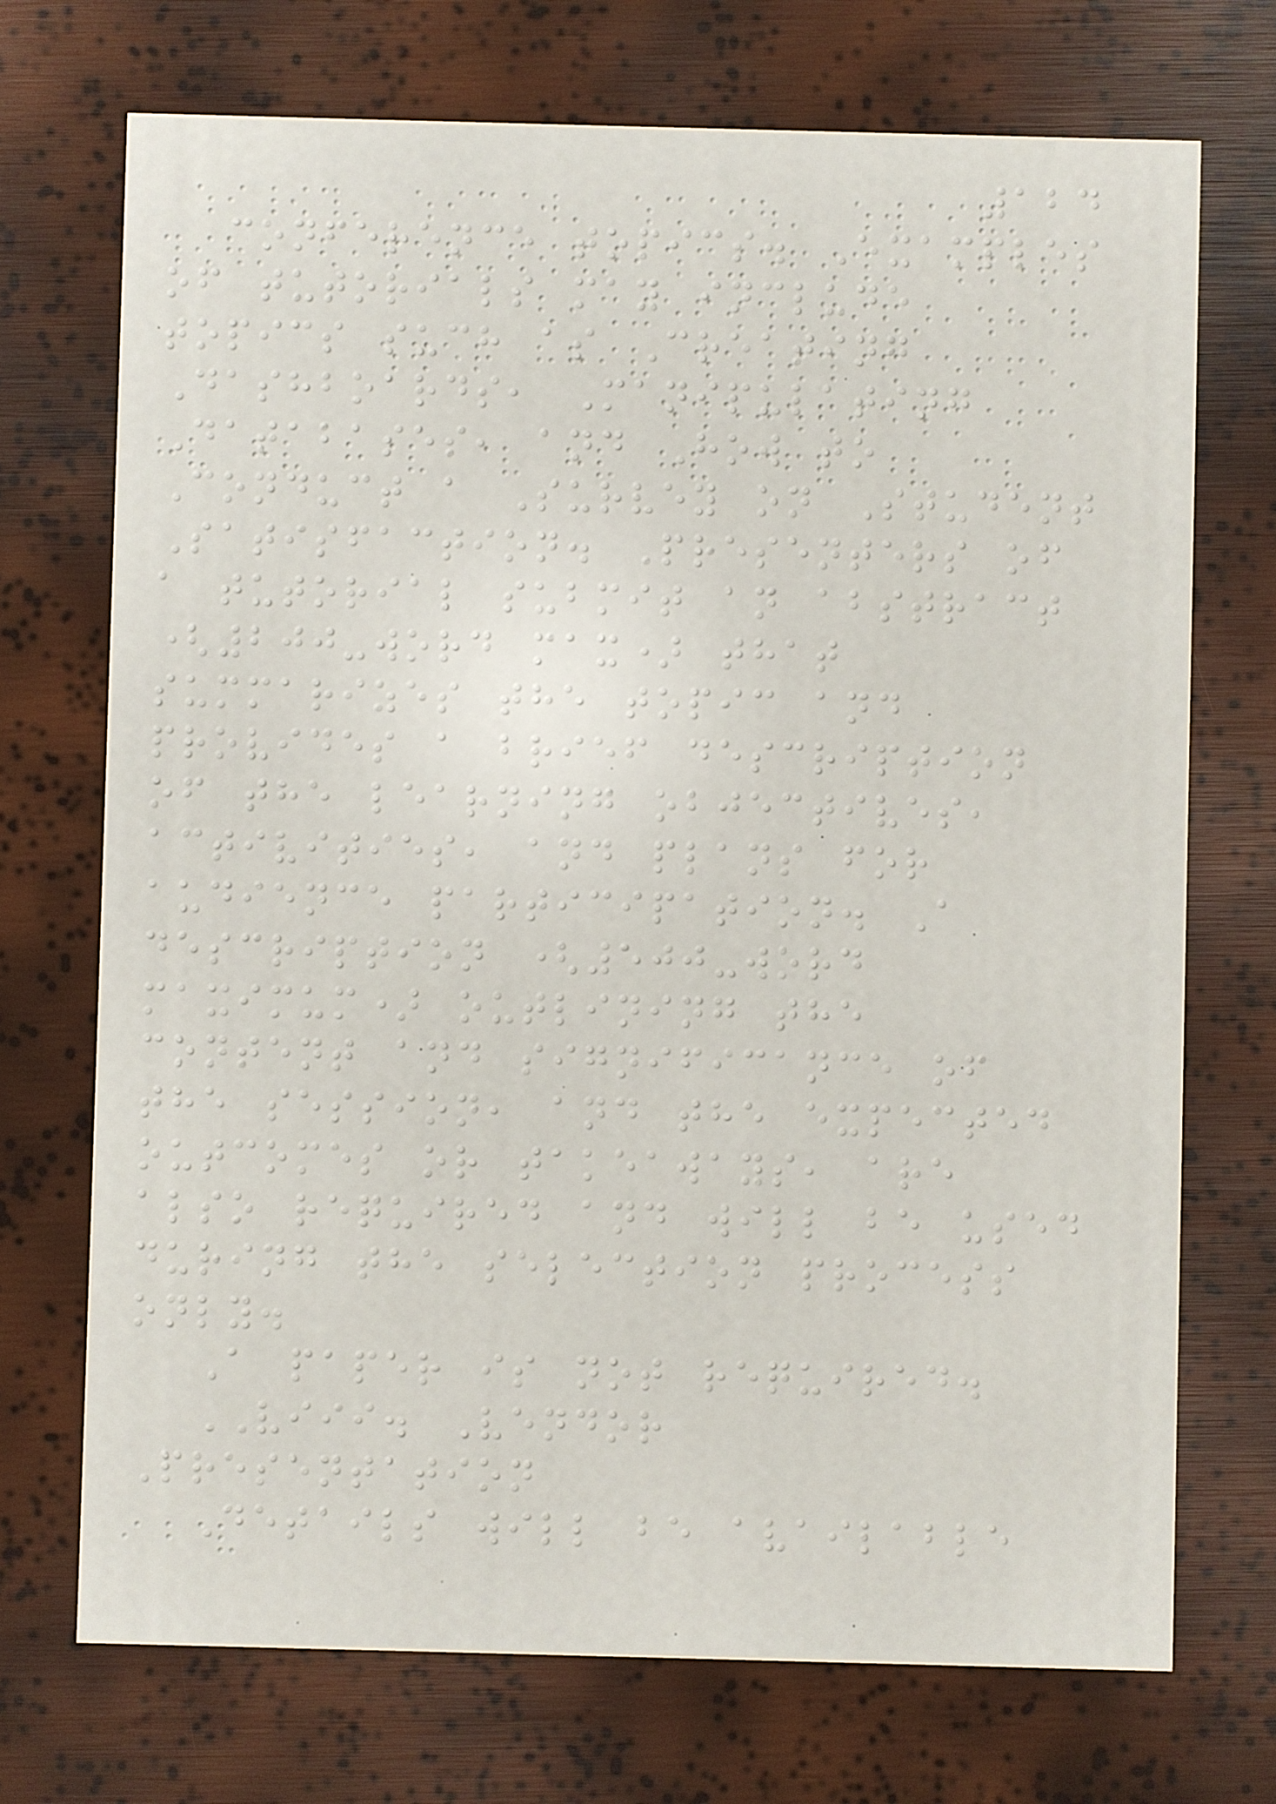124
conference topics. Examples
of tutorials may include
topics such as Creating
Dashboards, Manipulating
Databases, and How to
Conduct a Survey on Student
Satisfaction. Presenters of
a tutorial submit an abstract
(200-word max) that
summarizes the topic and
provides a brief description
of the learning objectives,
activities, and plans for
audience participation. A
description (500-word
maximum) outlining the
content and significance of
the session, and the expected
outcomes or takeaways, are
also required and will be used
during the selection process
only.
A paper is not required.
VIII. Vendor
Presentation
Details will be available
